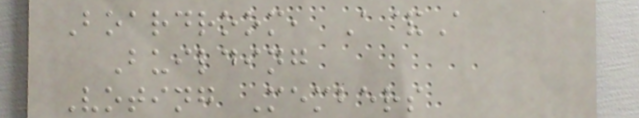Boardroom, A&A
Building
Voting Members
